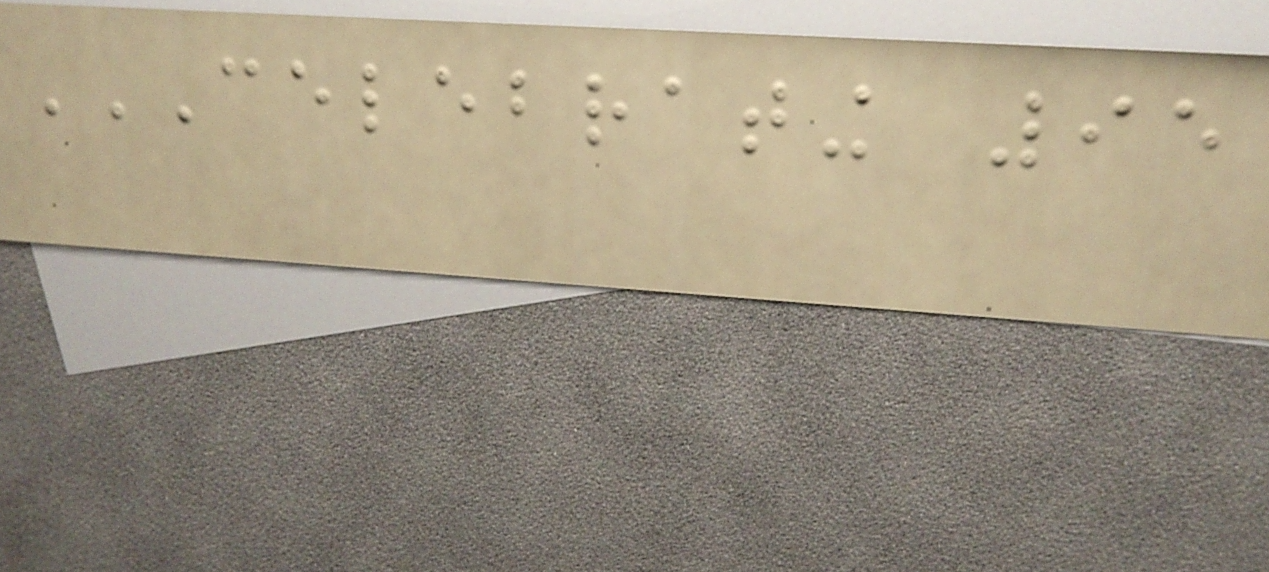CELEBRATING 95
